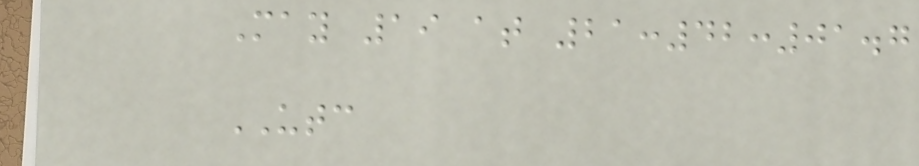May 19 at 21:42:01.7
UTC
